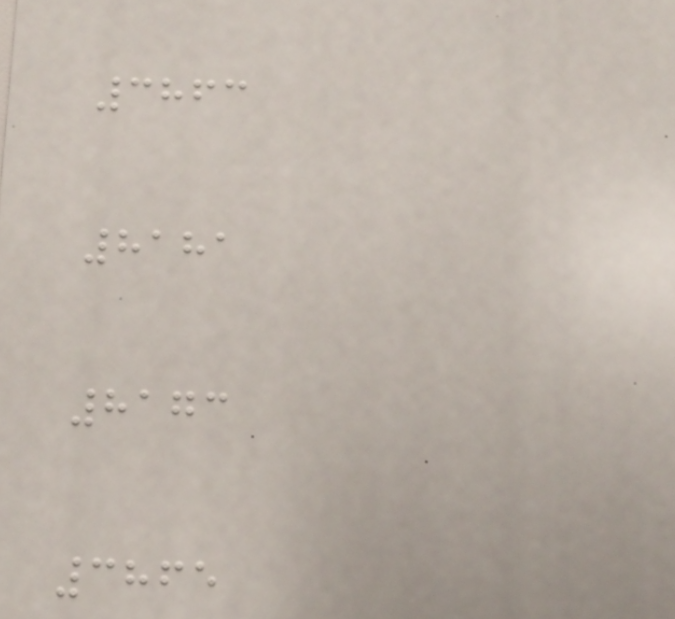3863
8181
8173
3865
